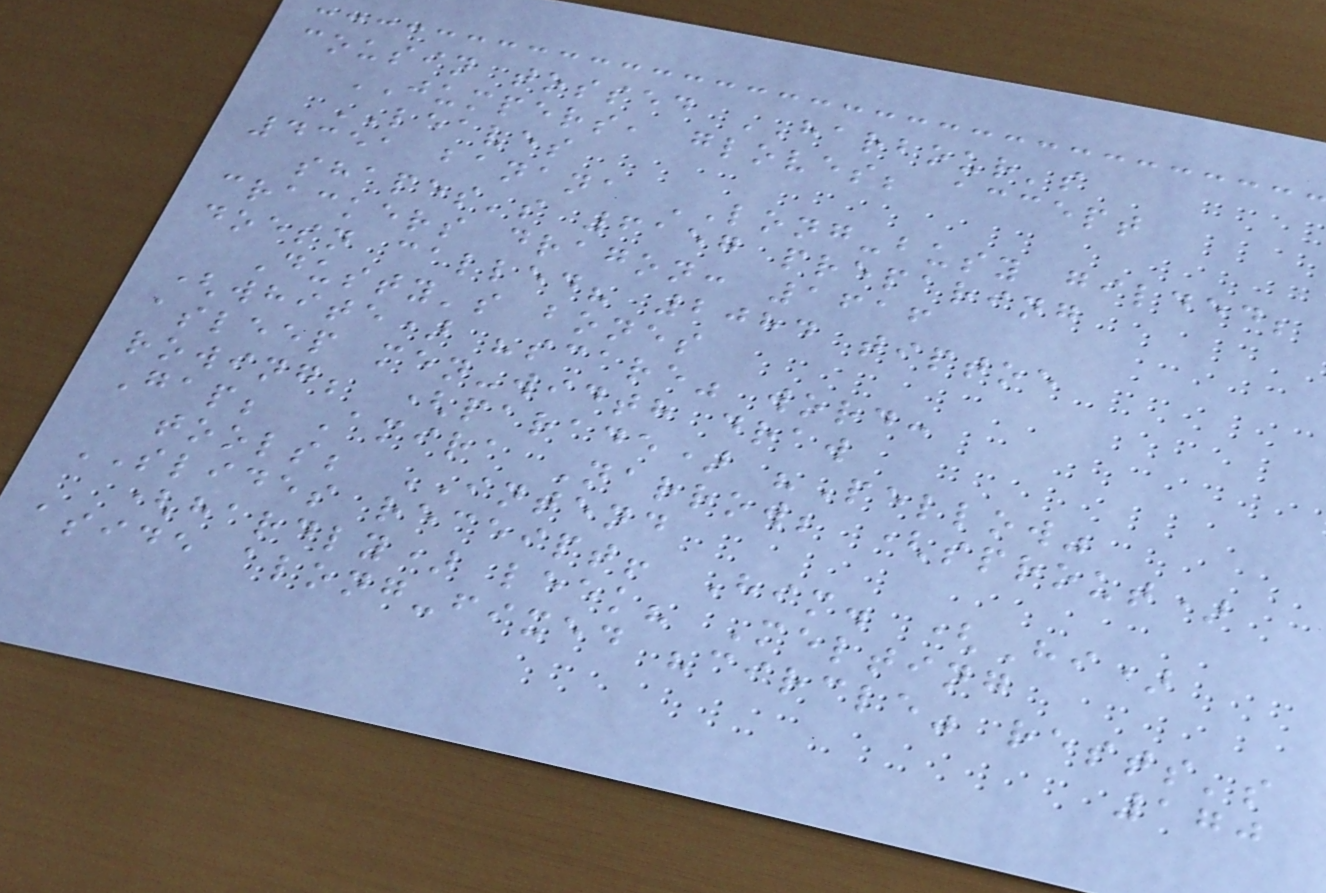cousin tossed HARBOUR's
JUMPERS, gloves; accept
LEAVES
4351 banana LONG-busy gilded;
shapes's 6157 preparing
crackers dragon: 1616
doesn called? 2084 tiptoe
Dusty's bones
(white) "scare" word:
asleep men-width draw
rowing; (parade) "Pellow"
Gap; Amira Narrow; (sprout)
tools; INTEND
SLIDES receipt! Him. (Hi)
(hardly) leek? Melting
aside along-fixed "circle" rests's
170
